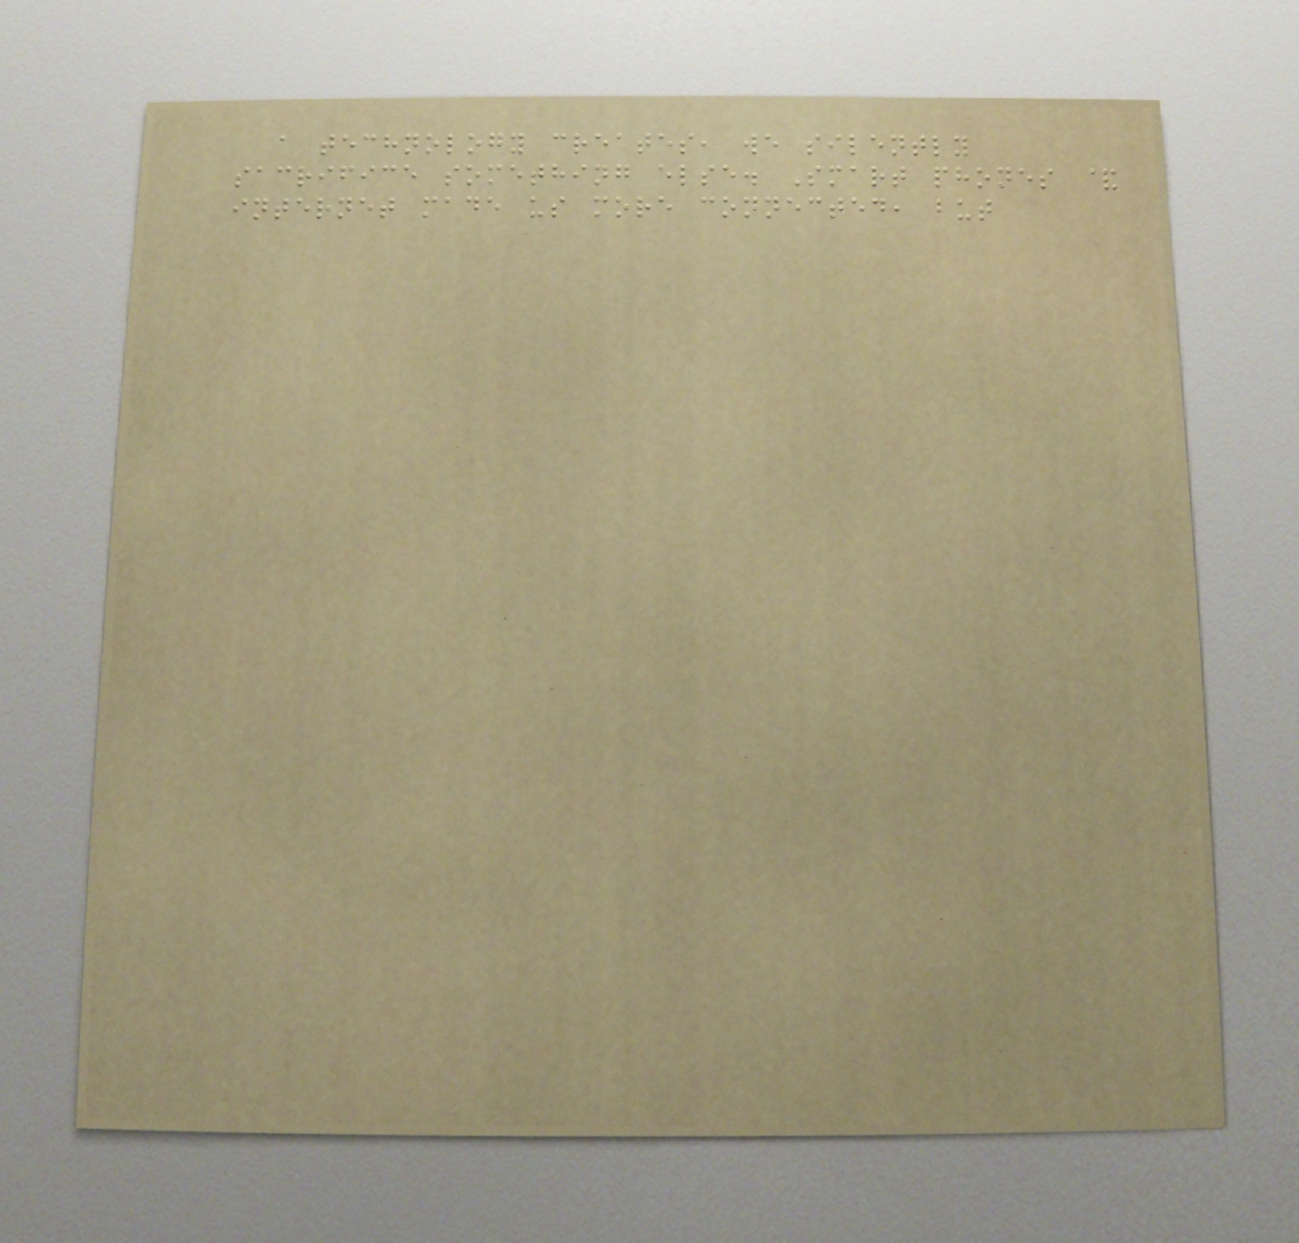a technology creates, we silently
sacrifice something else. Smart phones &
internet made us more connected, but
